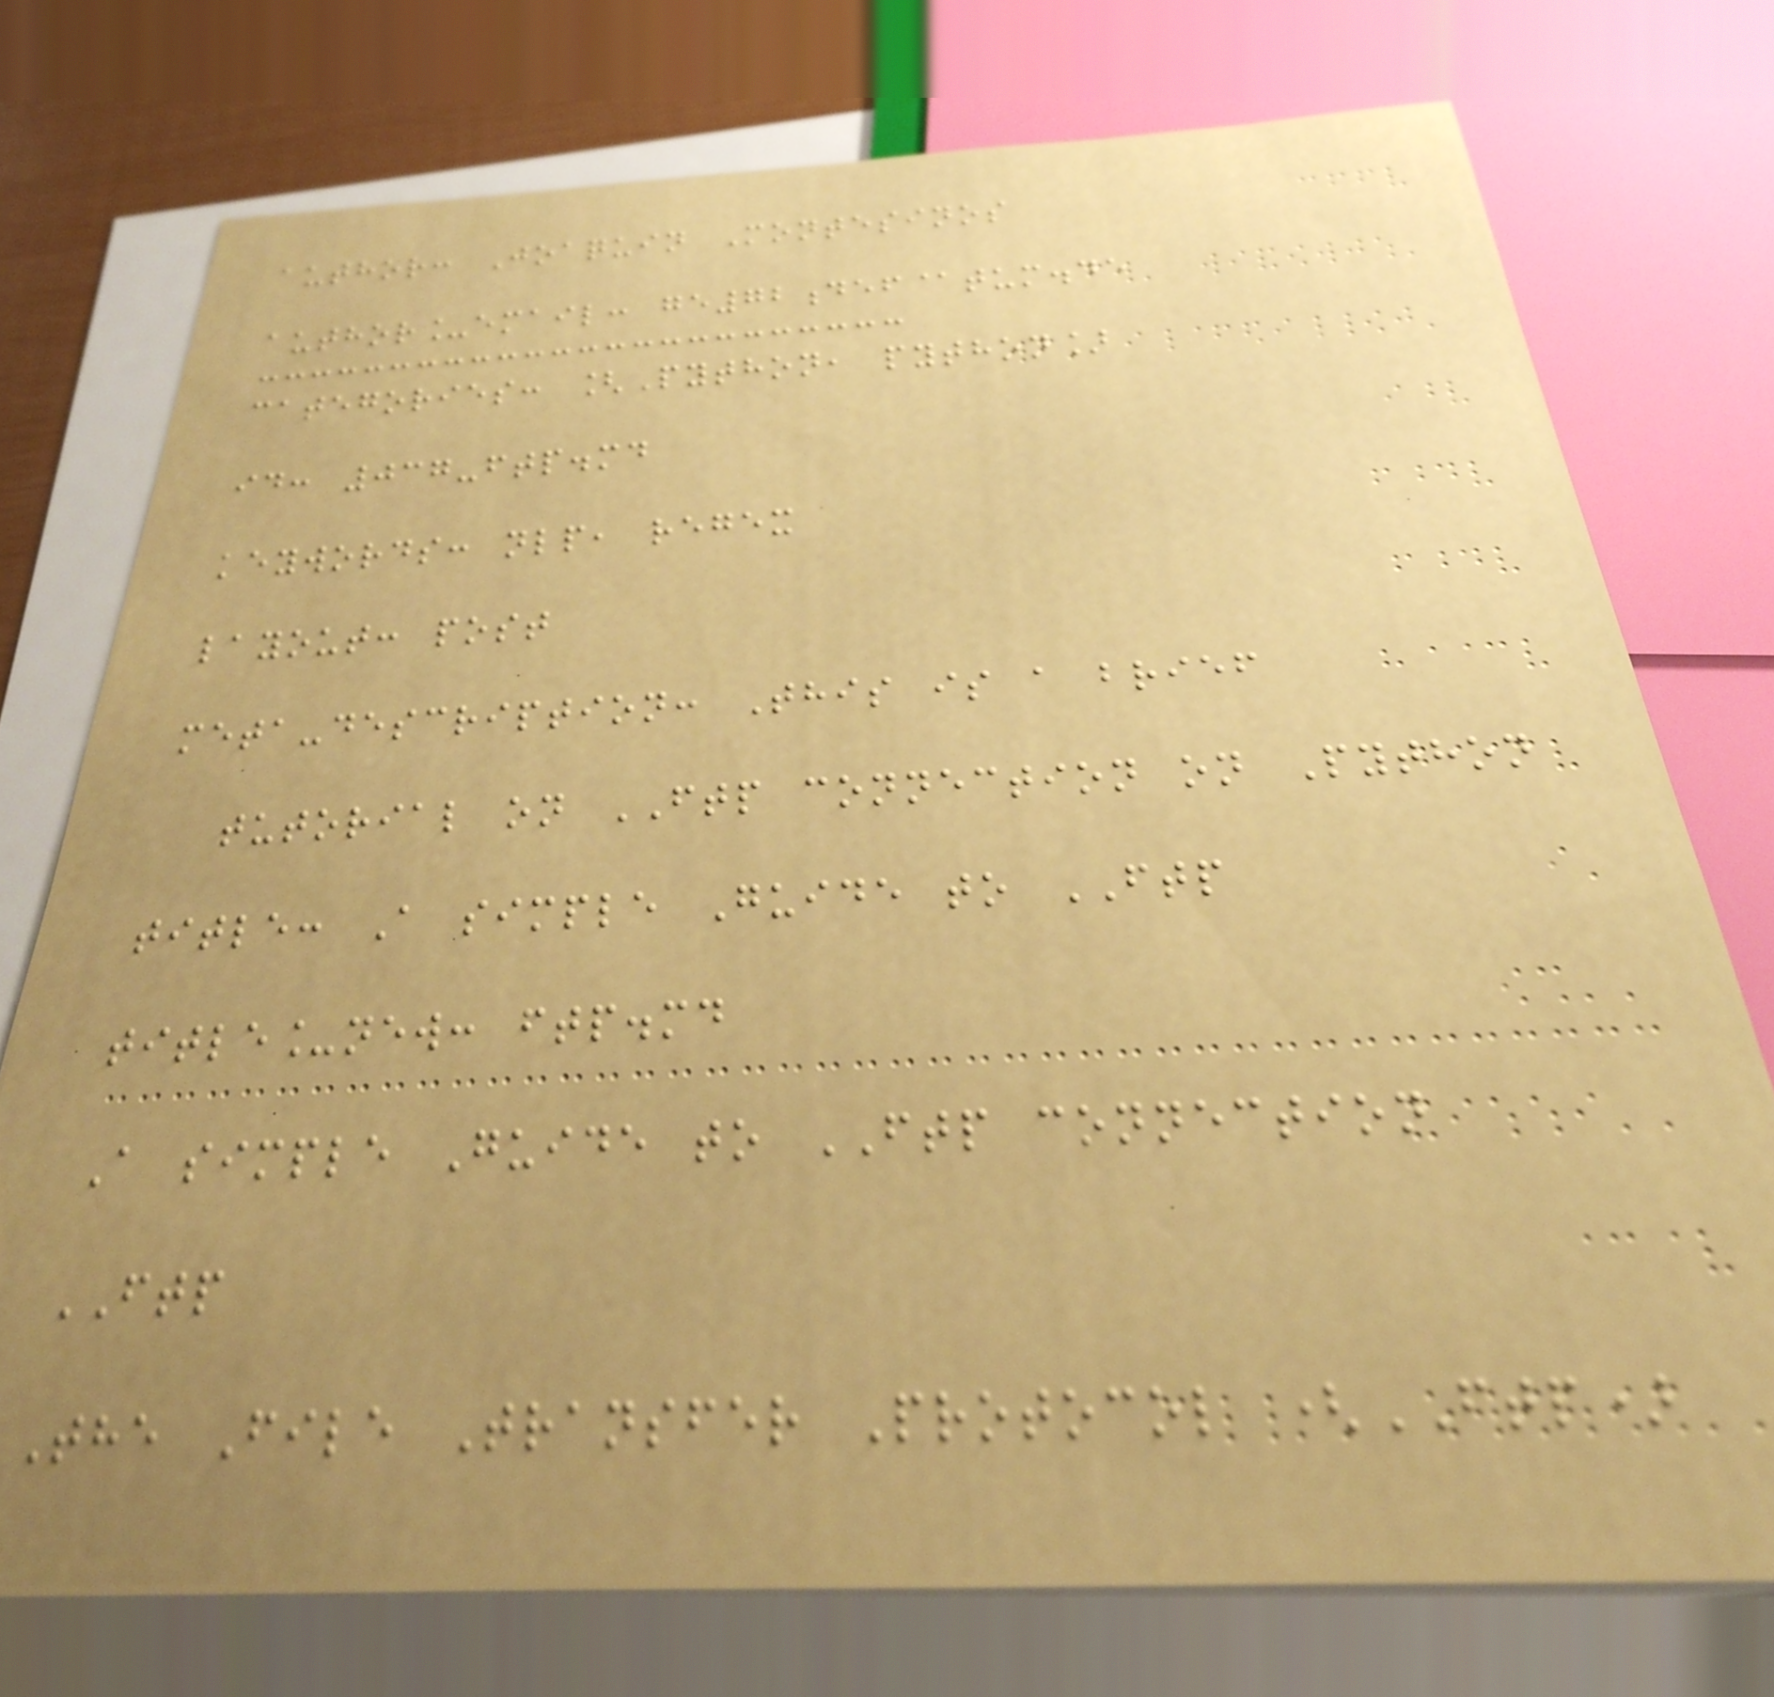author: Joaquin Montesinos
author_email: ge72def@tum.de
categories: [Python, python]
id: 037-ftp.md
keywords: nlp, regex
layout: post
meta-description: This is a brief
tutorial on FTP connection on Python
title: A simple Guide to FTP
title_new: ftp.md
A simple Guide to FTP connection
FTP
The File Transfer Protocol (FTP)
